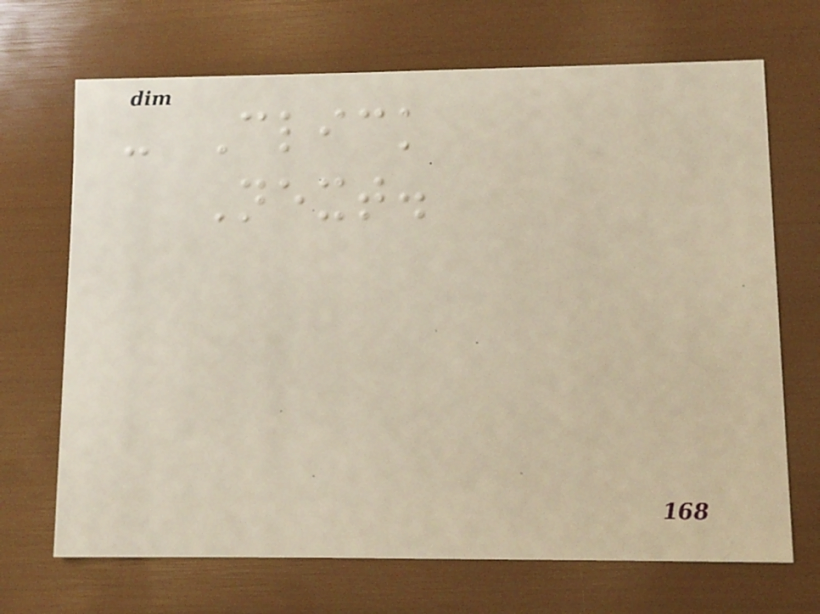- Click
Next.
